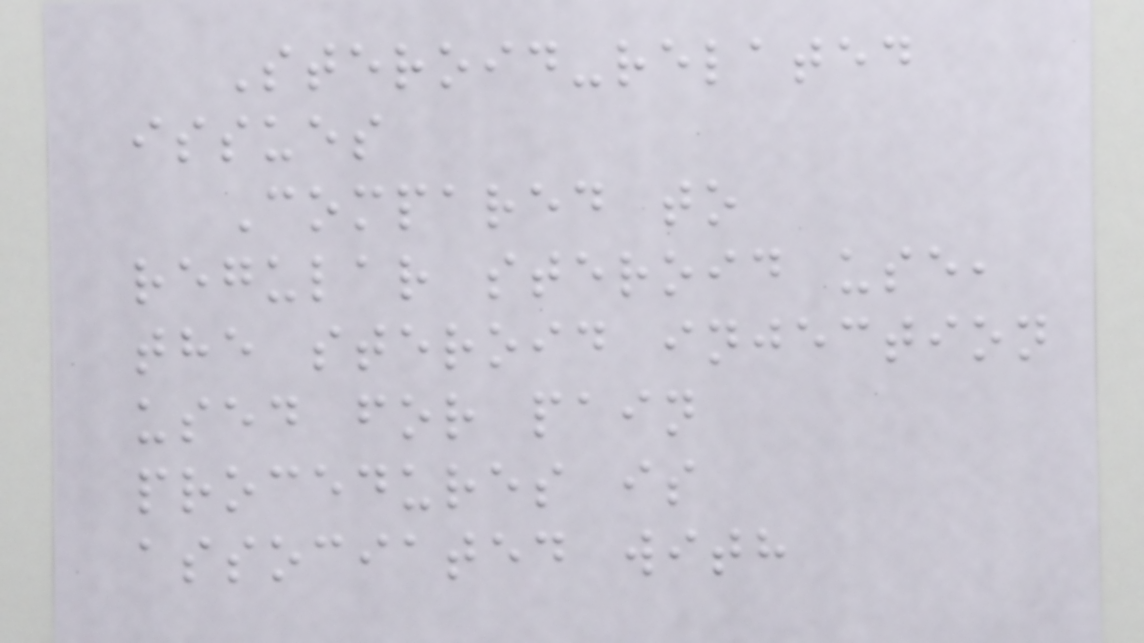Steroid-related
issues
Compared to
regular steroid use,
the steroid injection
used for pain
procedures is
associated with
